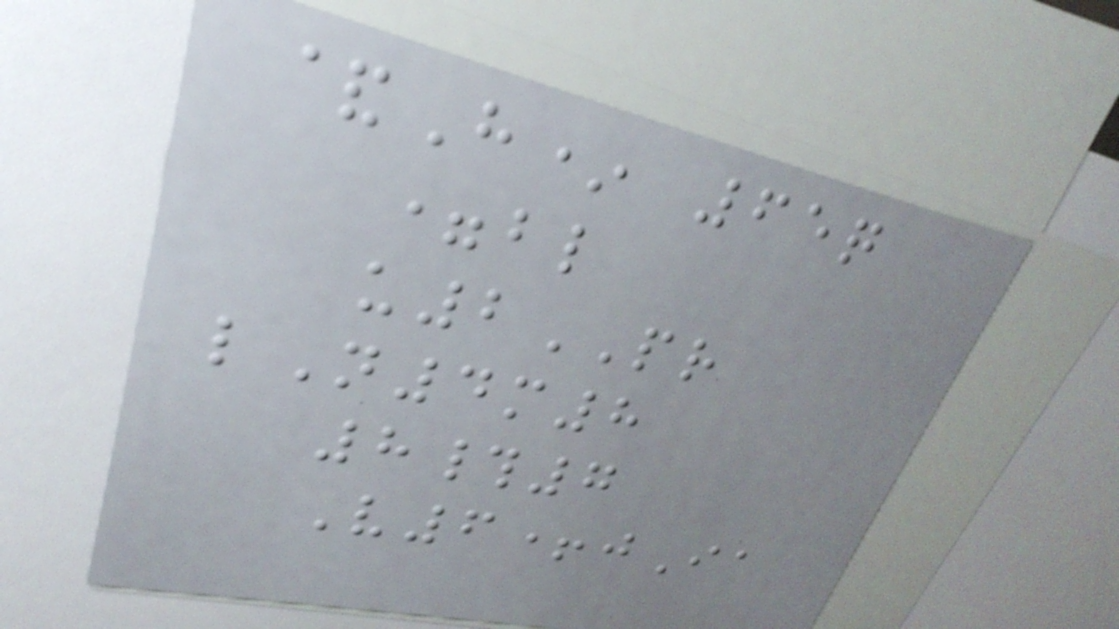&H* 65q
=bl
u2PR
lN4m8
8#7
V6+jIa
